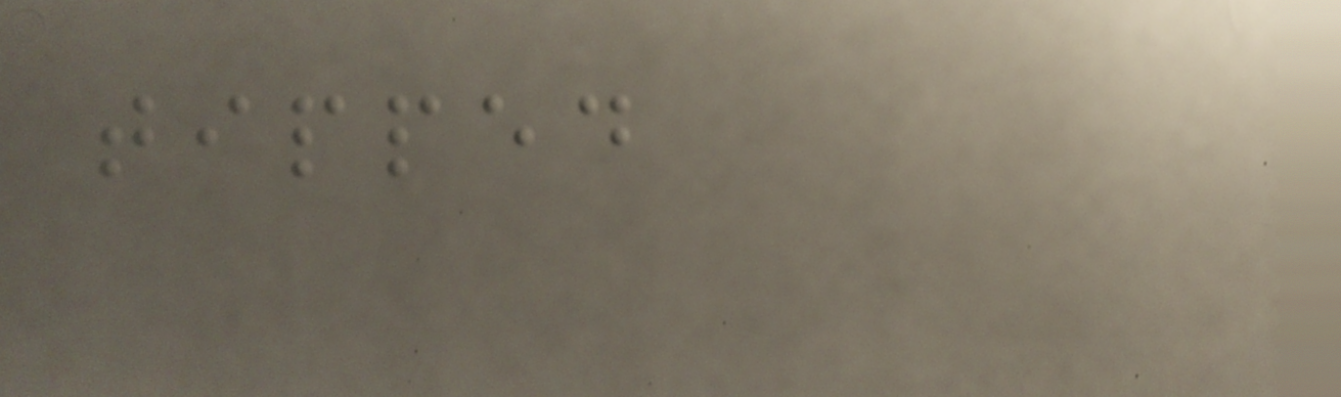tipped
